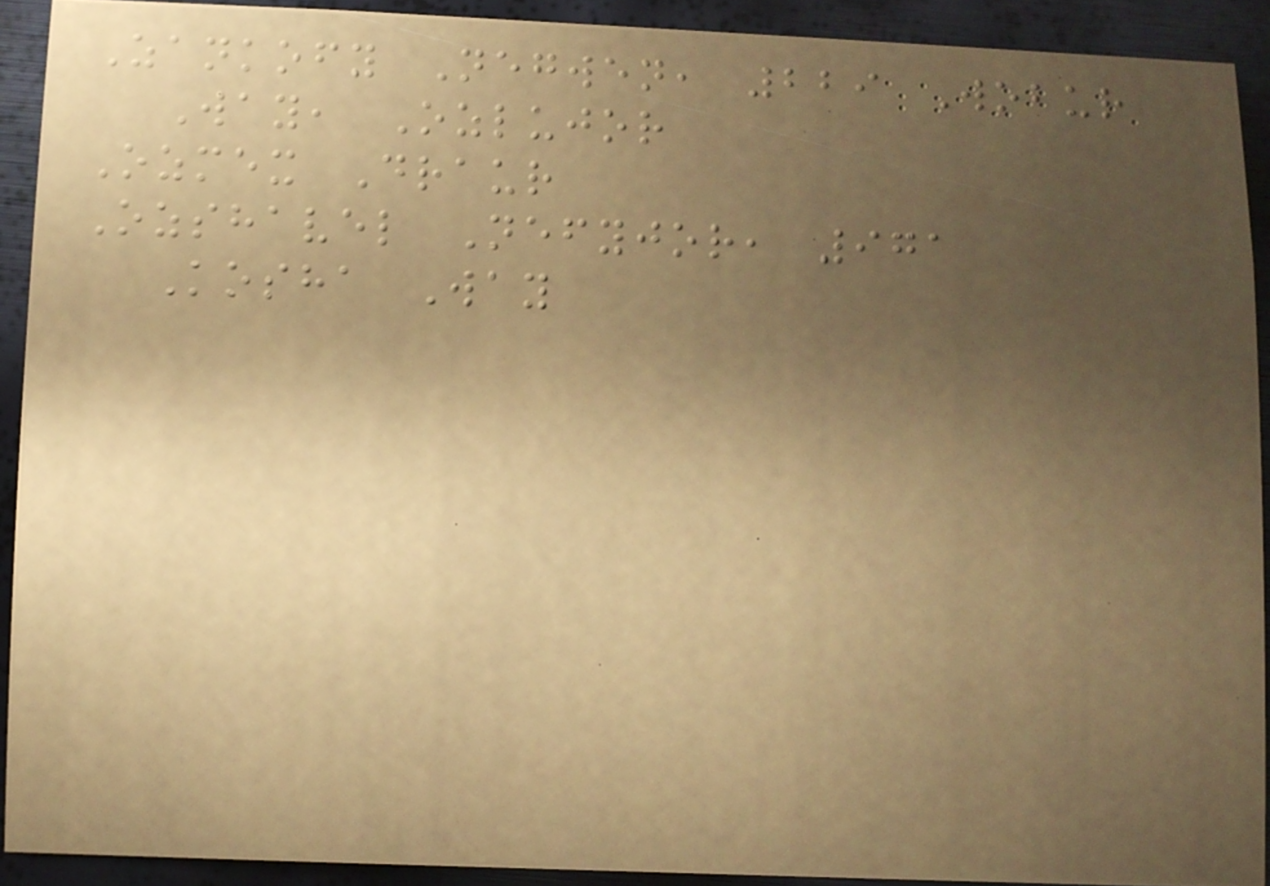Zankofy Negwen, 229 Wobur
Way, Ozlujor
Ozmex Draur
Ozshavel Nefyjor, 971
Kosha Way
